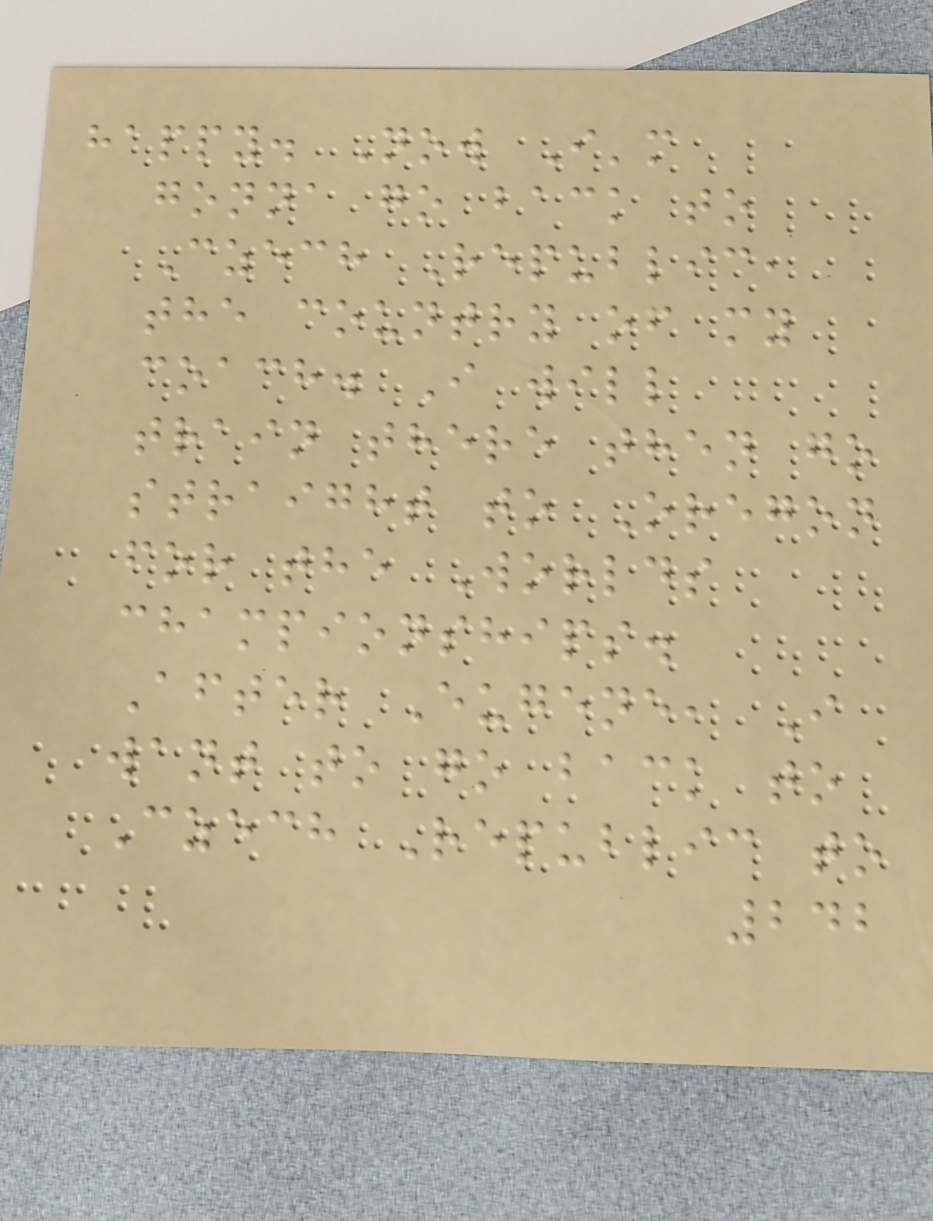happy. Now I'm
gonna go back to
Czech Republic,
the country of my
coach. I will
train there then go
straight to Oregon
for the Worlds
championships.
After Eugene, I
want to go back to
Czech Republic to
242
